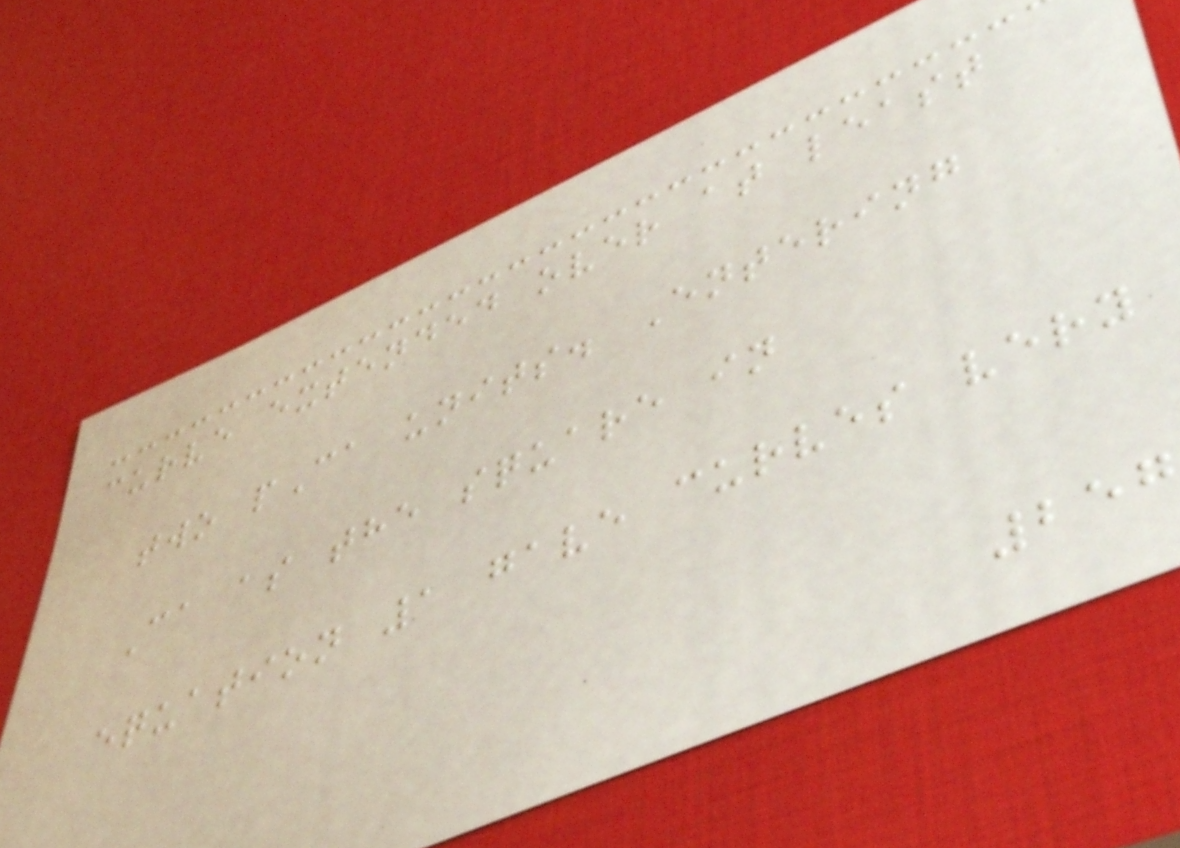curve extended over at least
two pCa units. Entering
Ca as the square in
equation 1 gave curves very
257
